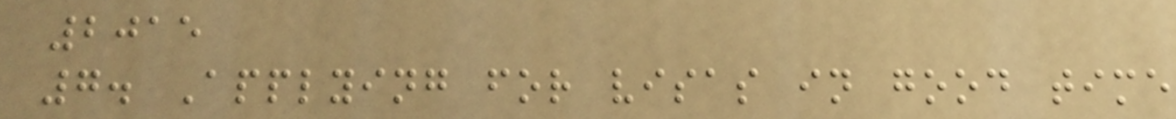2015
7. Applying for visas in good time
